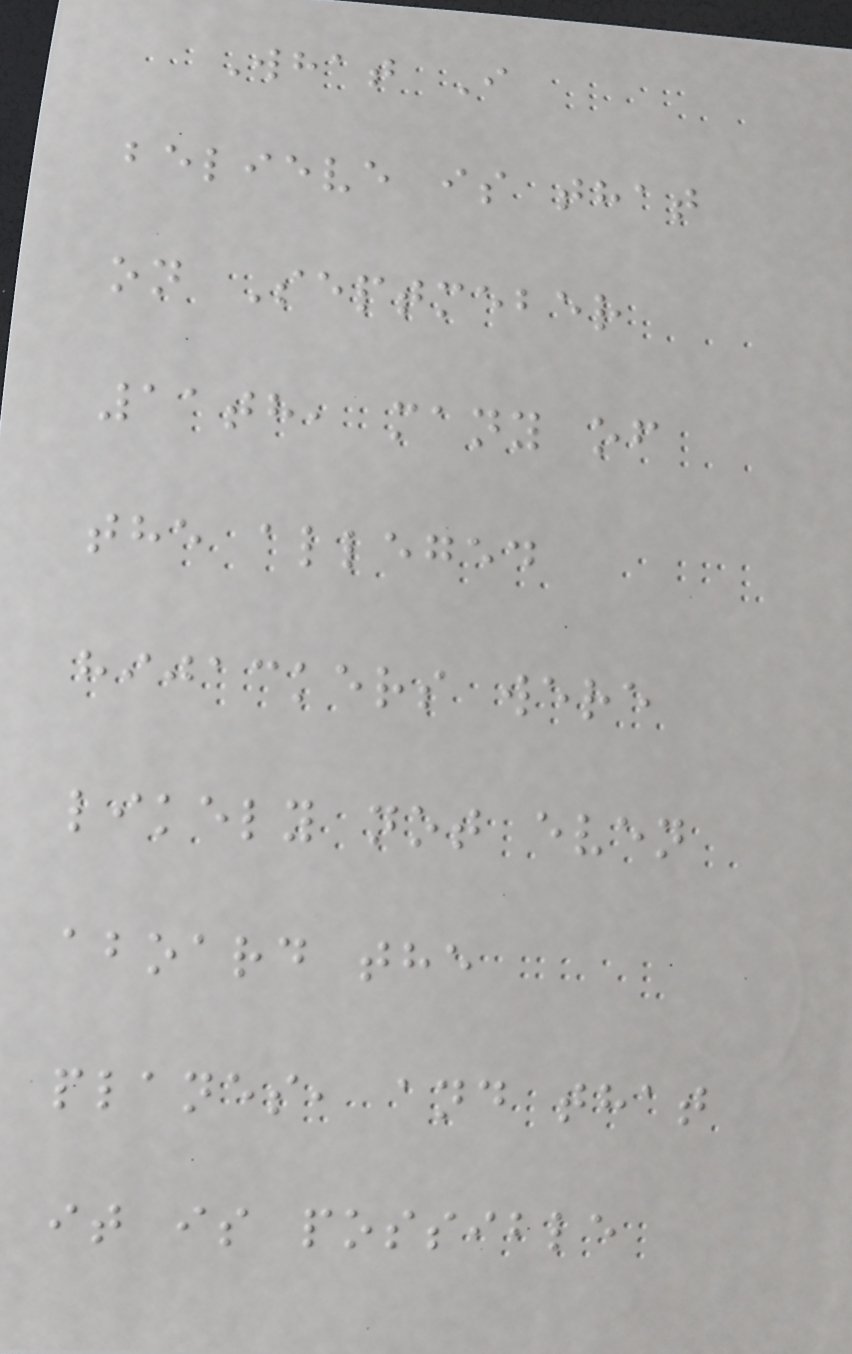What I
believe is that
on Septmeber
11th, many of
the alleged
hijackers were
likely not even
aboard the
planes, and that
it is possible
